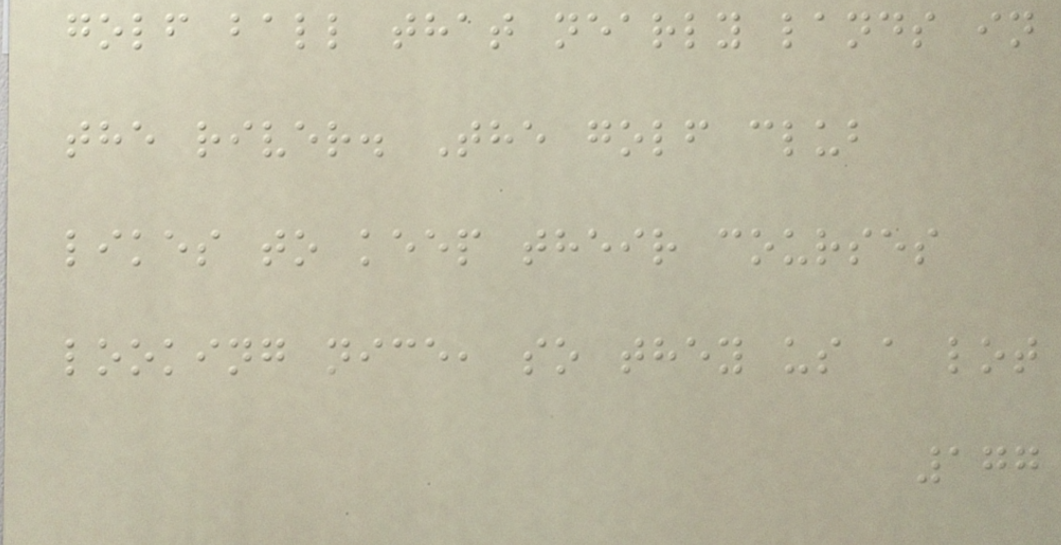golf ball that nearly lands in
the river. The golf club
likes to keep their courses
looking nice, so they us a lot
177
